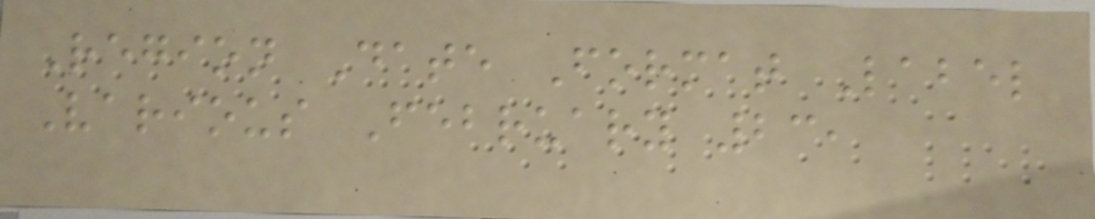Region Date Format Label
Various February 23,
